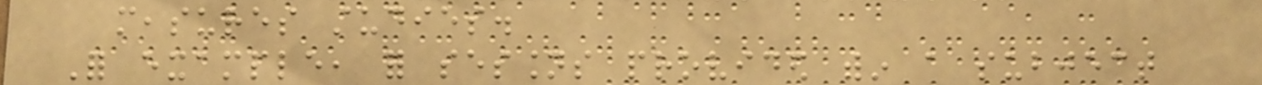measures studies.
For example, for sessions provided within a subject
